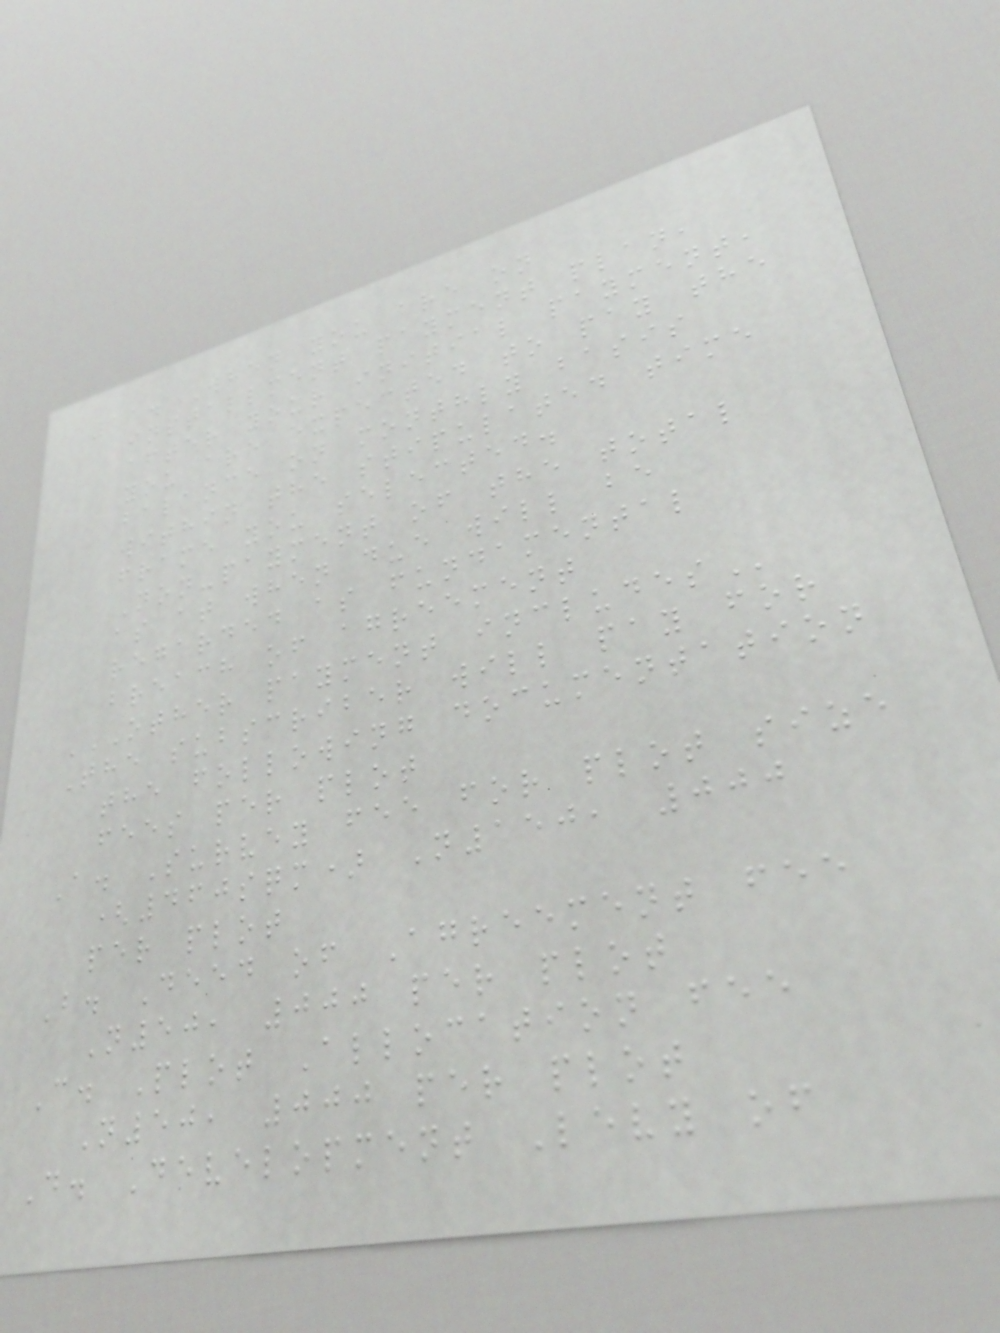11. When you are on
installment payment plan,
after your initial payment,
you are expected to pay the
balance on monthly basis
within the stipulated time
frame you selected.
Non-payment of the total
as at when due will be
regarded as fundamental
breach of agreement
OTHER PAYMENT INCLUDES
The subscriber will pay for
the following documentation
fees per plot
A. Survey fee for plot size
(460sqm) N150, 000
per plot
B. Deed of Agreement fee
N50, 000 per plot
C. Plot Allocation fee
N50, 000 per plot
D. Development Levy of
